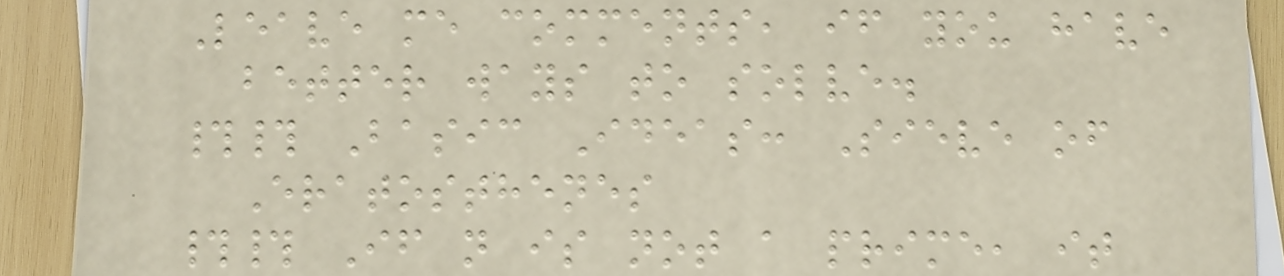Leave me comments, if you have
better ways to solve.
## Basic Ideas: Sieve of
Eratosthenes
## If n is not a prime, it
